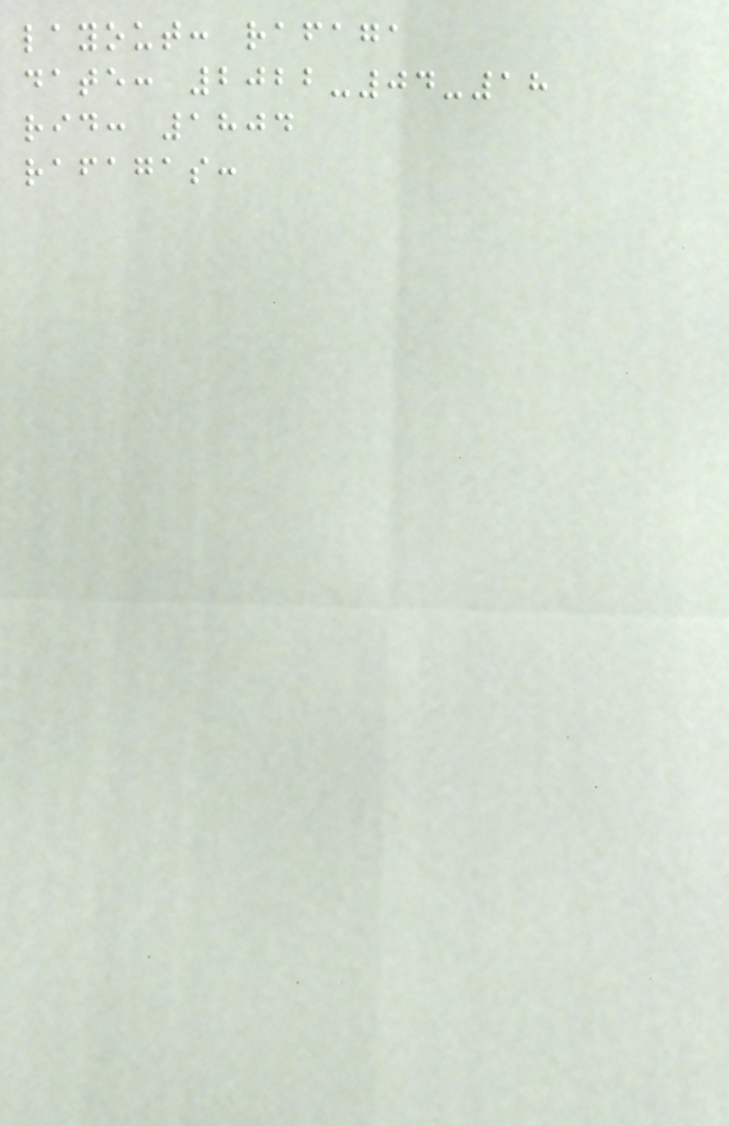layout: rafaga
date: 2022-04-18
rid: 1804
rafagas:
